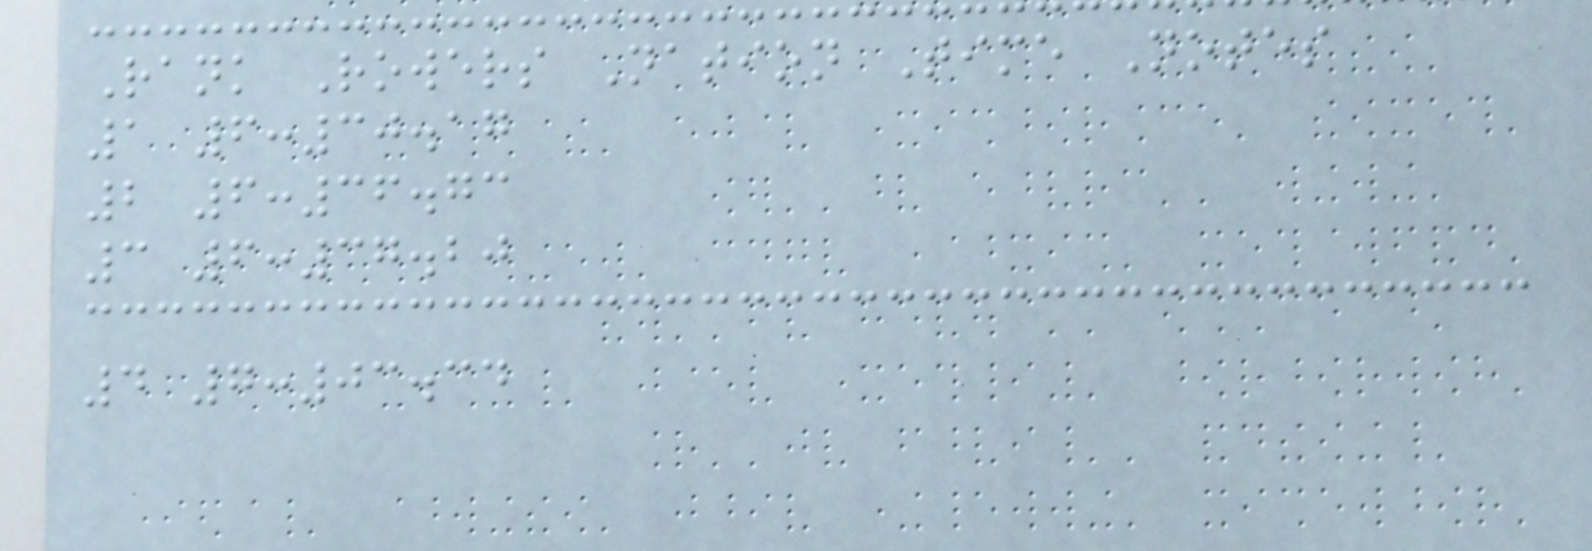Rank Rowers Nation Time Notes
1 6:30.17
2 6:36.73
3 6:37.20
4 7:03.34
